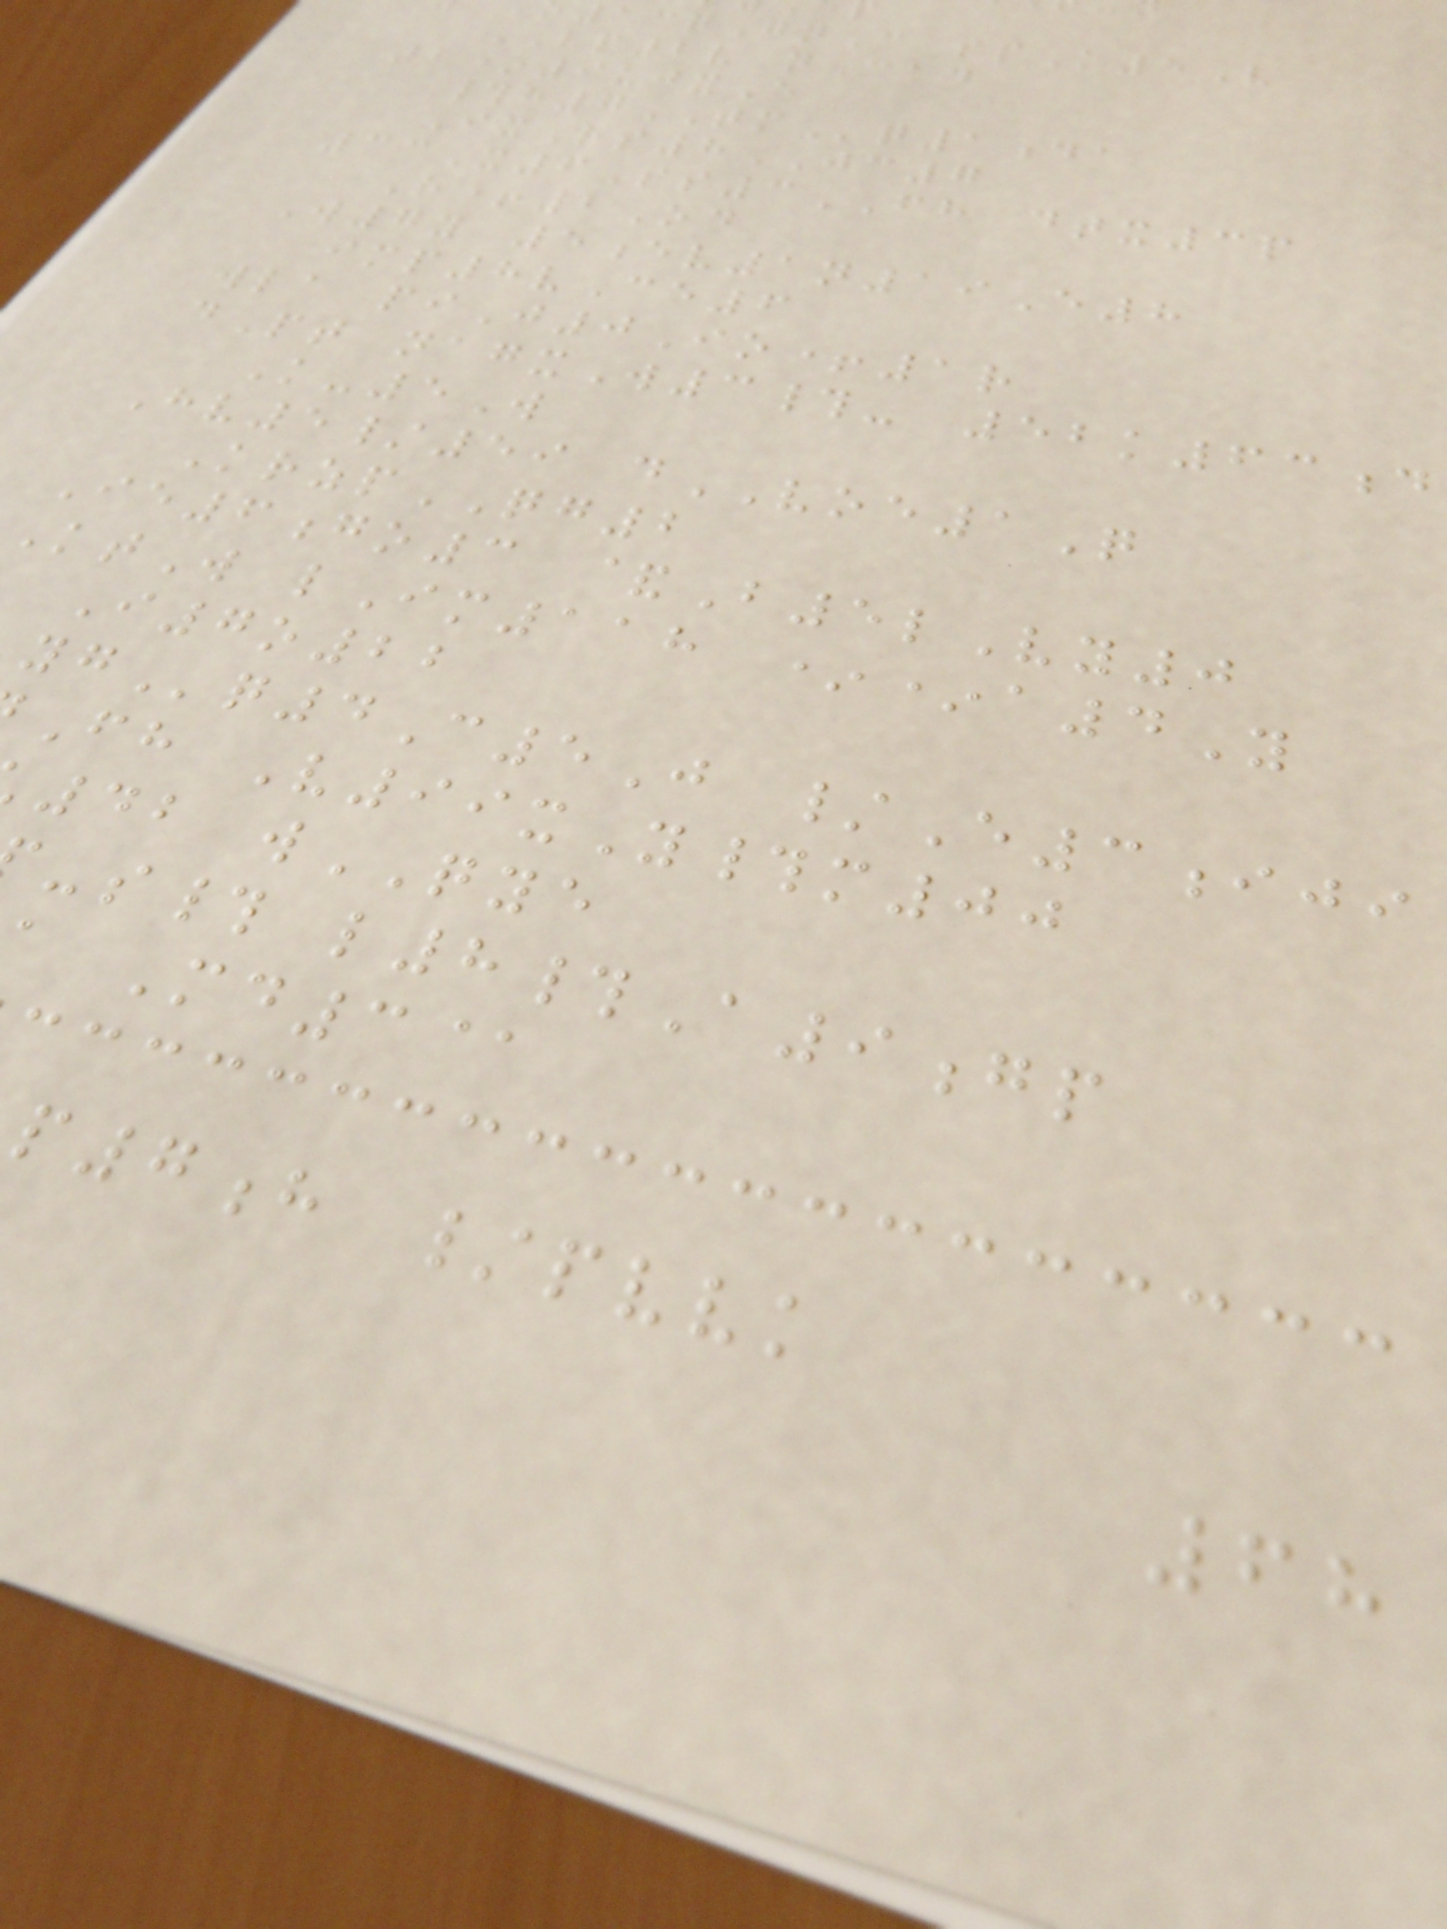13qGnC spK5V
LP2v nCad
2*9ujyE
#h7TMq1da
IxRs8JC7
33X6Ss3FH dtx3p
R+2Od
W7y 5ev1n19E8
imp8vCe6
wla piJ0Io+1r
dPt nagxW3#- 52k63d
K-5W
Hv5/59 dVOE1Q
KrzpQG2
Ie6go3 &B5lVy0
KtW lIm118 **a4Y
I7o22
q4C5J /E3iji
Fh V99xY#m00
42 wQYE
-s# l8#A9gp
Md3@
p7h /pvvk
68
